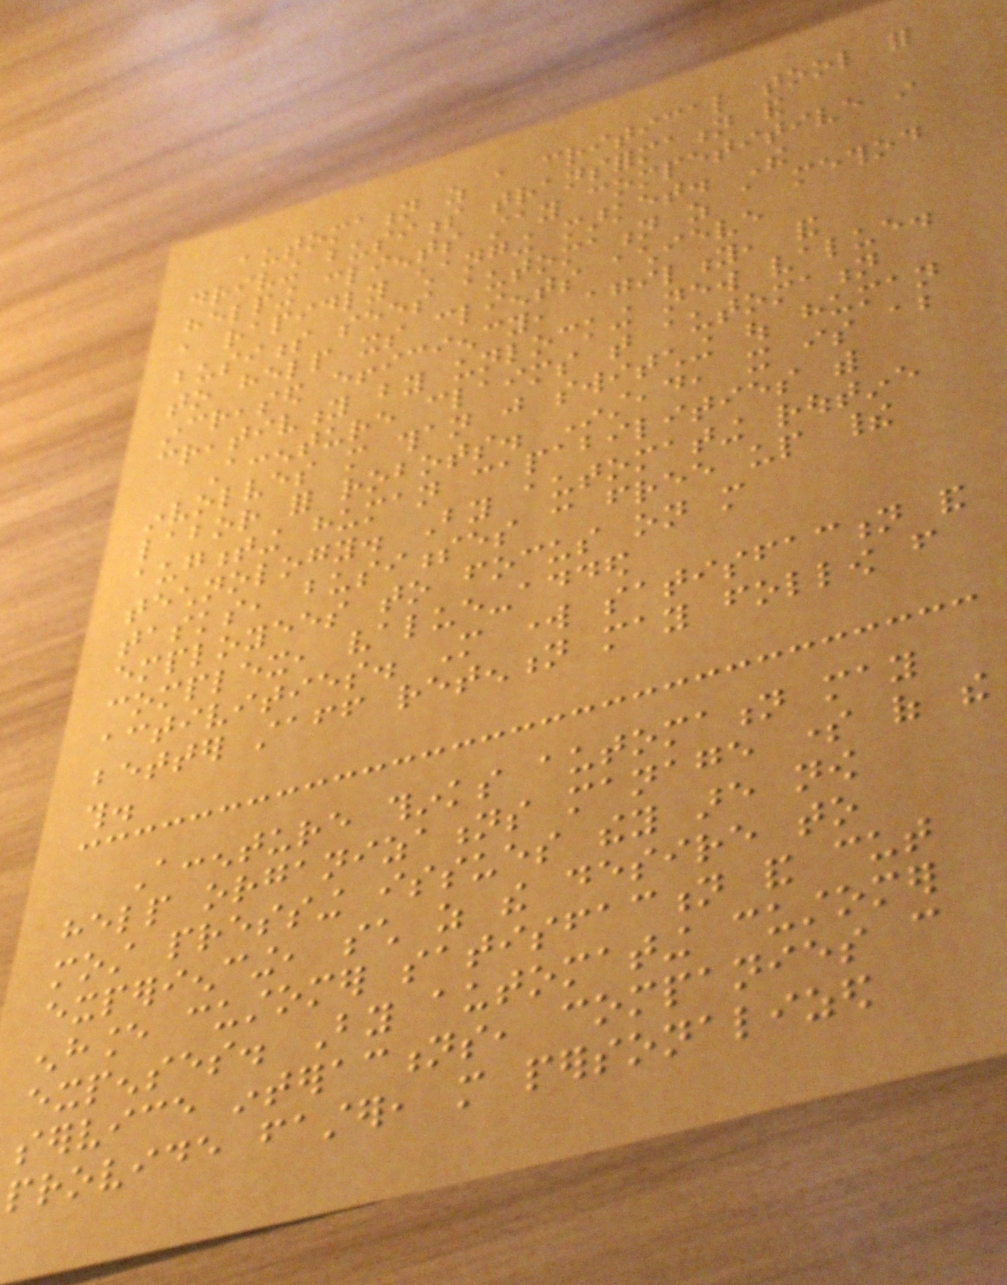automation as a critical tool for
driving business transformation and
helping clients stay competitive in
a rapidly changing market. The
business sees automation as a method
to help its clients achieve
increased efficiency, agility, and
creativity by unlocking new value.
Accenture claims that automation
involves more than just switching out human
labor for robots. Instead, it is about
augmenting human capabilities with
technology. By automating routine
tasks, businesses can free up their
employees to focus on more
complex, value-added
activities. More work satisfaction and
better staff retention may follow from
this.
Accenture thinks automation may
help organizations manage some of the
most pressing issues they are now
experiencing, such as the desire to
enhance customer satisfaction and cut
expenses. By automating customer
service interactions, companies can
provide faster, more personalized
